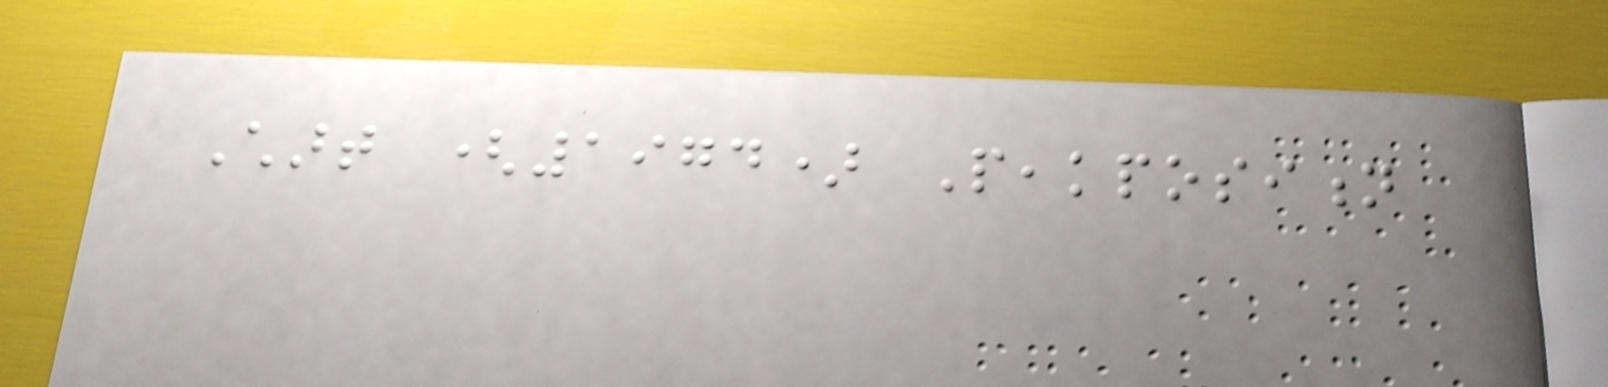Chart (1974) Peakposition
